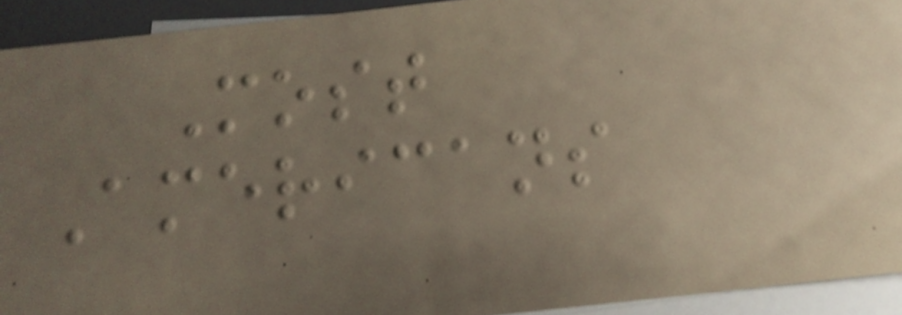Most
Americans
